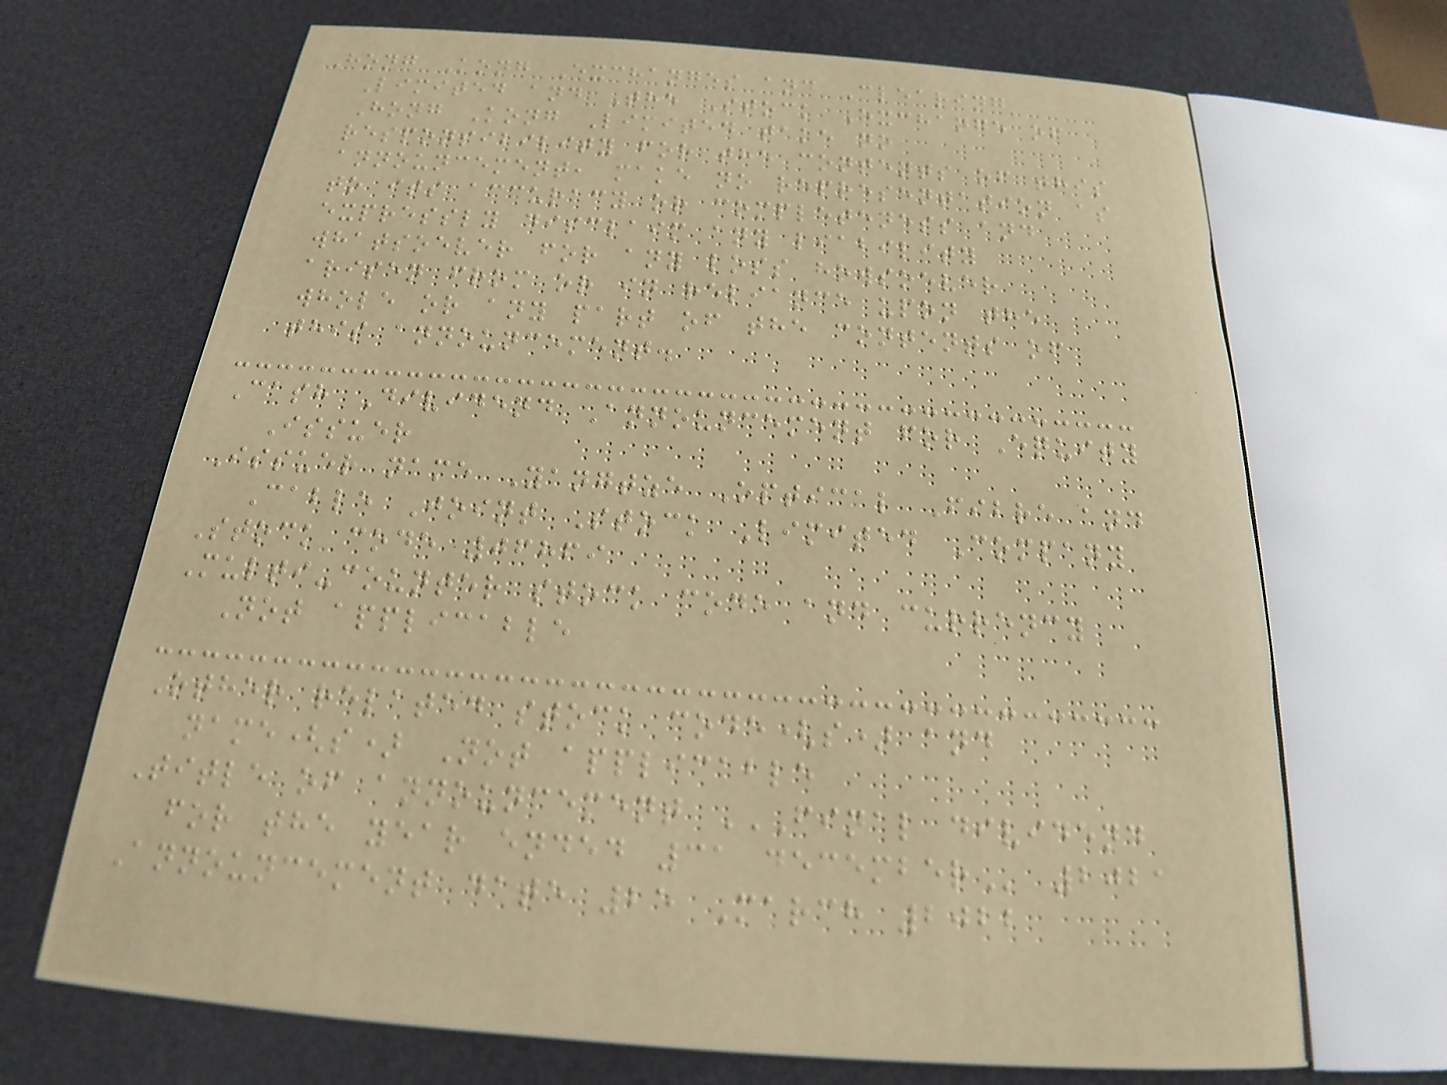Hong Kong Exchanges and Clearing
Limited and The Stock Exchange of
Hong Kong Limited take no
responsibility for the contents of this
announcement, make no representation as
to its accuracy or completeness and
expressly disclaim any liability
whatsoever for any loss howsoever
arisen from or in reliance upon the
whole or any part of the contents of
this announcement.
Cash Dividend Announcement for Equity
Issuer
Issuer name Yangtze Optical Fibre and
Cable Joint Stock Limited Company
Stock code 06869
Multi-counter stock code and currency
Not applicable
Other related stock code(s) and
name(s) Not applicable
Title of announcement FINAL DIVIDEND
FOR THE YEAR ENDED 31 DECEMBER 2021
Announcement date 25 March 2022
